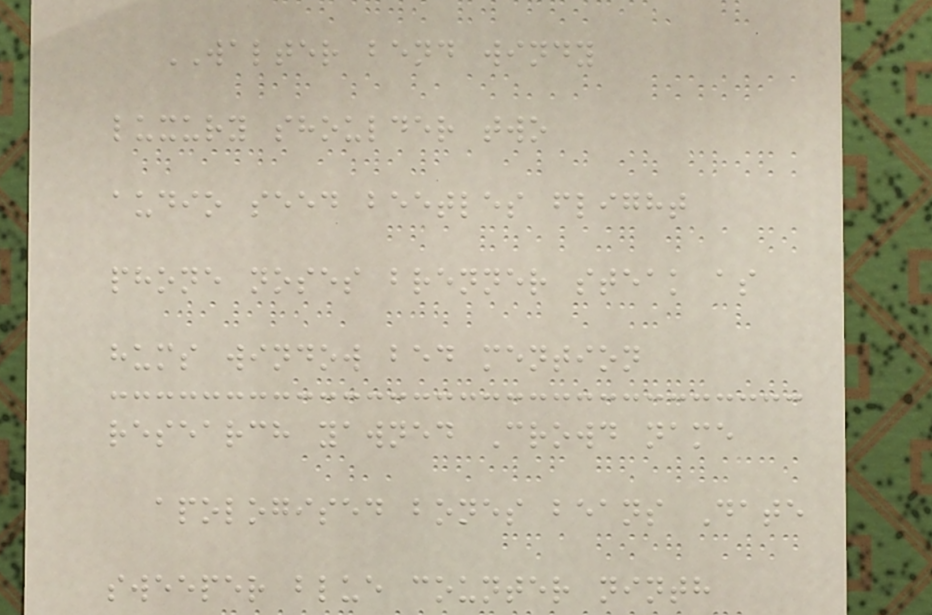WALTER bend windy
luxury shoulder two
audio seed beetles flight
phone noses brenner steak as
hums window bed mention
research yawned Crowd name
apologised bones beans Date
sweeper blue counter ninth
